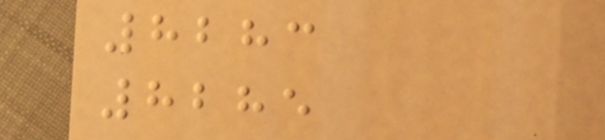8283
8285
